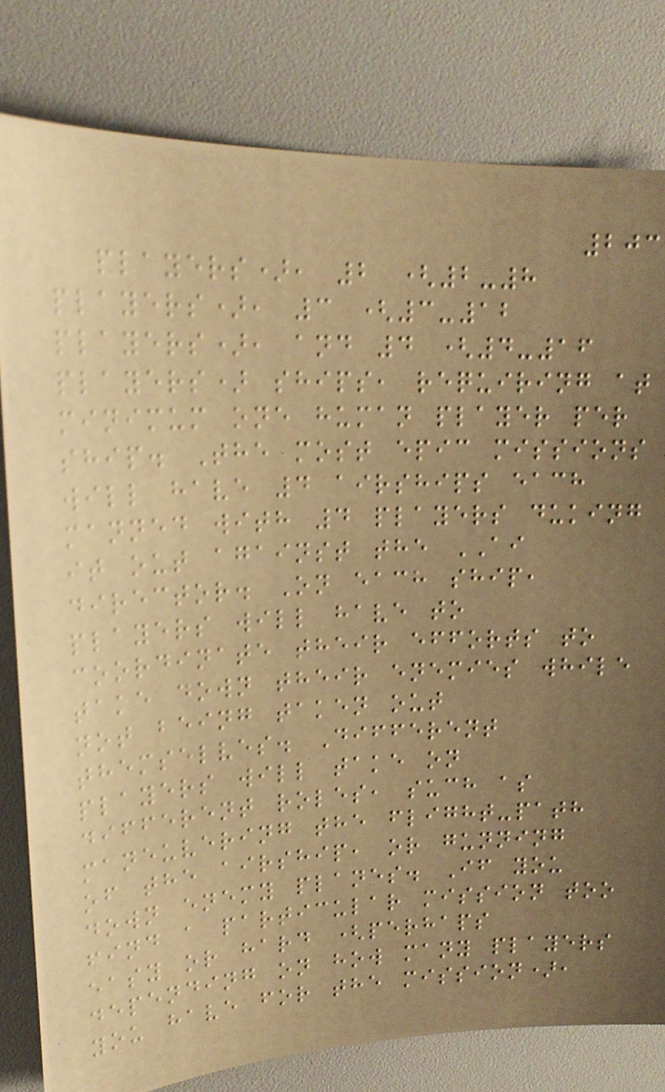203
players), 2 (2-8
players), 3 (3-12
players), and 4 (4-16
players) ships, requiring at
minimum one human player per
ship. The most epic missions
will have 4 airships each
manned with 4 players duking
it out against the AI
director. On each ship,
players will have to
coordinate their efforts to
take down their enemies while
not being taken out
themselves. Different
players will take on
different roles, such as
maneuvering the flight-path
of the airship, or gunning
down enemy planes. If you
find a particular mission too
easy or hard (perhaps
depending on how many players
you have for the mission),
